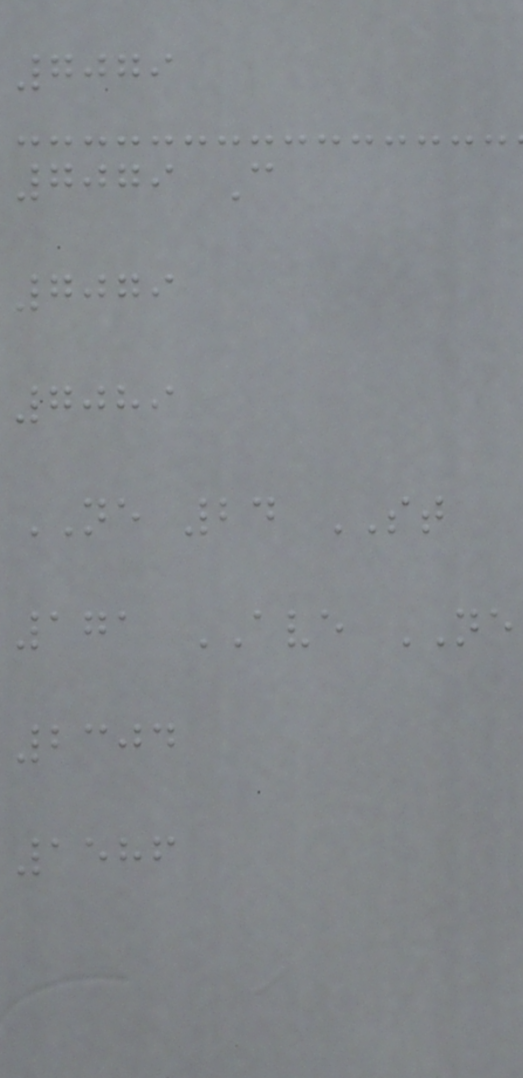7079
7079 C
7079
7089
NE 24 ST
171 AVE NE
2304
1586
